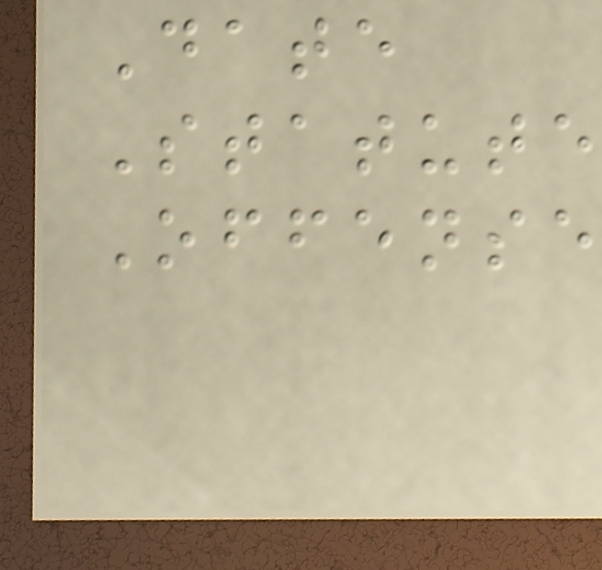Date
Statute
Offense
